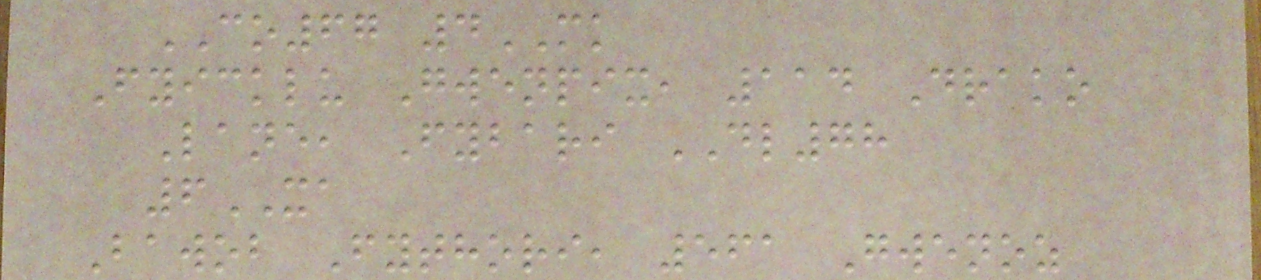CO67 4MK
Fyicklu Gwenpix, 114 Drako
Lane, Fybari DL78
6XA
Bawob Fythori, 561 Gwenoz
